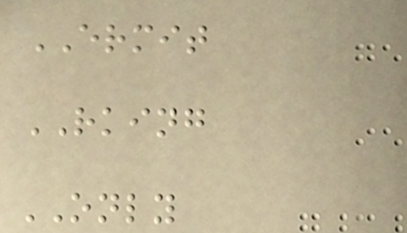ERMIT
RKING
ONLY
